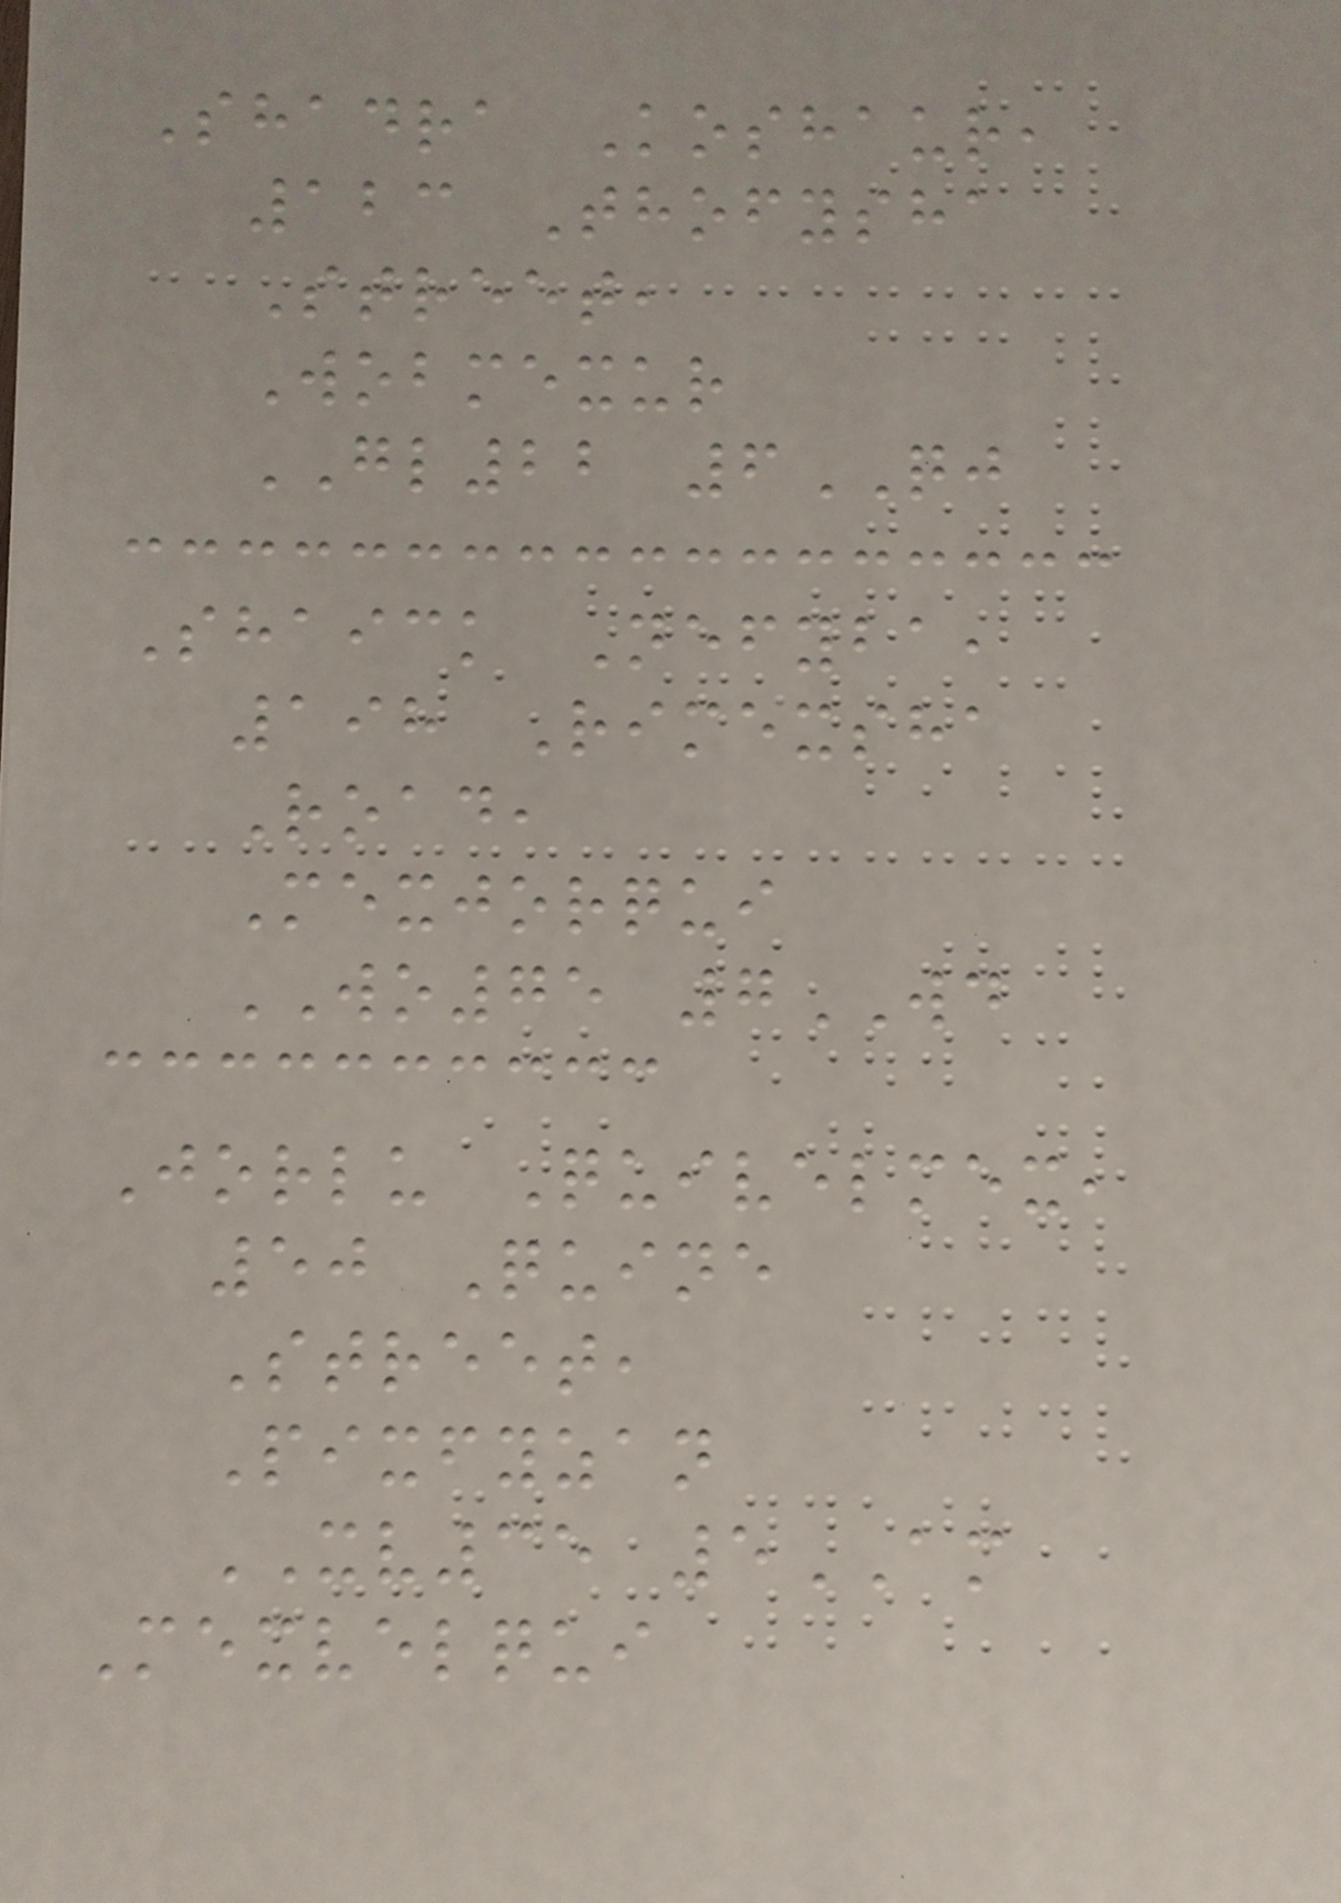Shadra Koshaur,
123 Thofysha
Street,
Wobmexur
GL22 6QJ
Shaick Nefyba,
198 Rimexsha
Road,
Mexjorqui
WO75 7WD
Jorlu Quivelmex,
50 Quine
Street,
Pixfyzan
XV35 5AM
Mexvelqui
